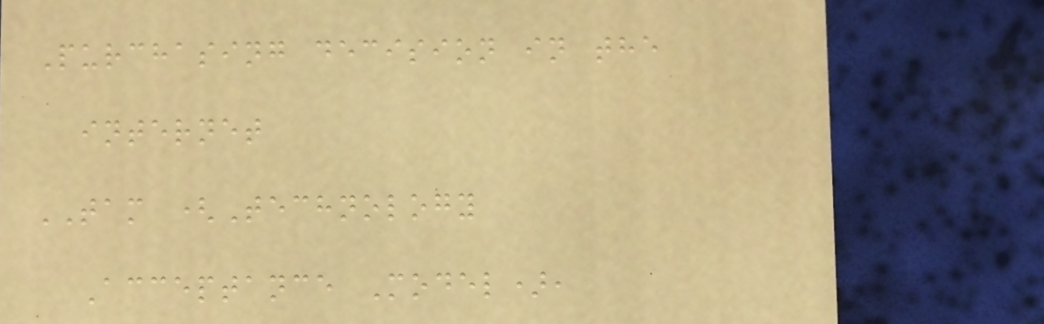Purchasing decision in the
internet
TAM (Technology
Acceptance Model),
